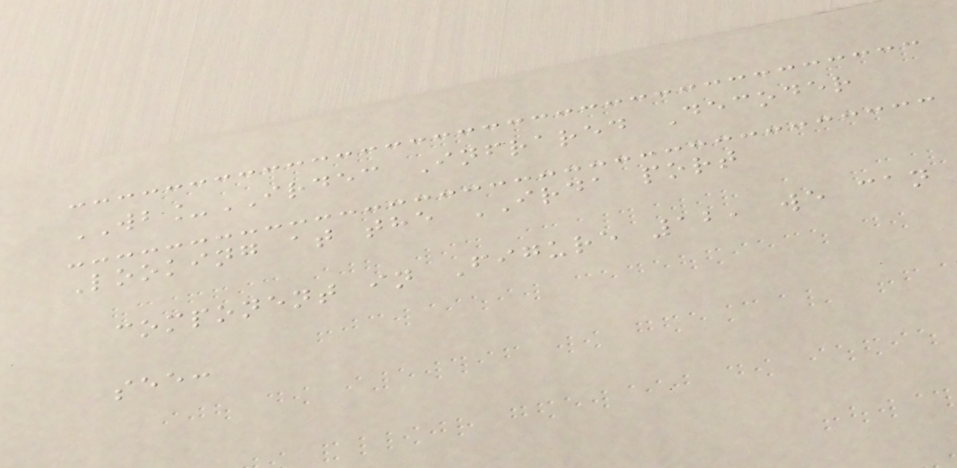WB_IRDEC Infrared Decoder
Looking at the IRDA port
component in Figure 12, we can
see:
